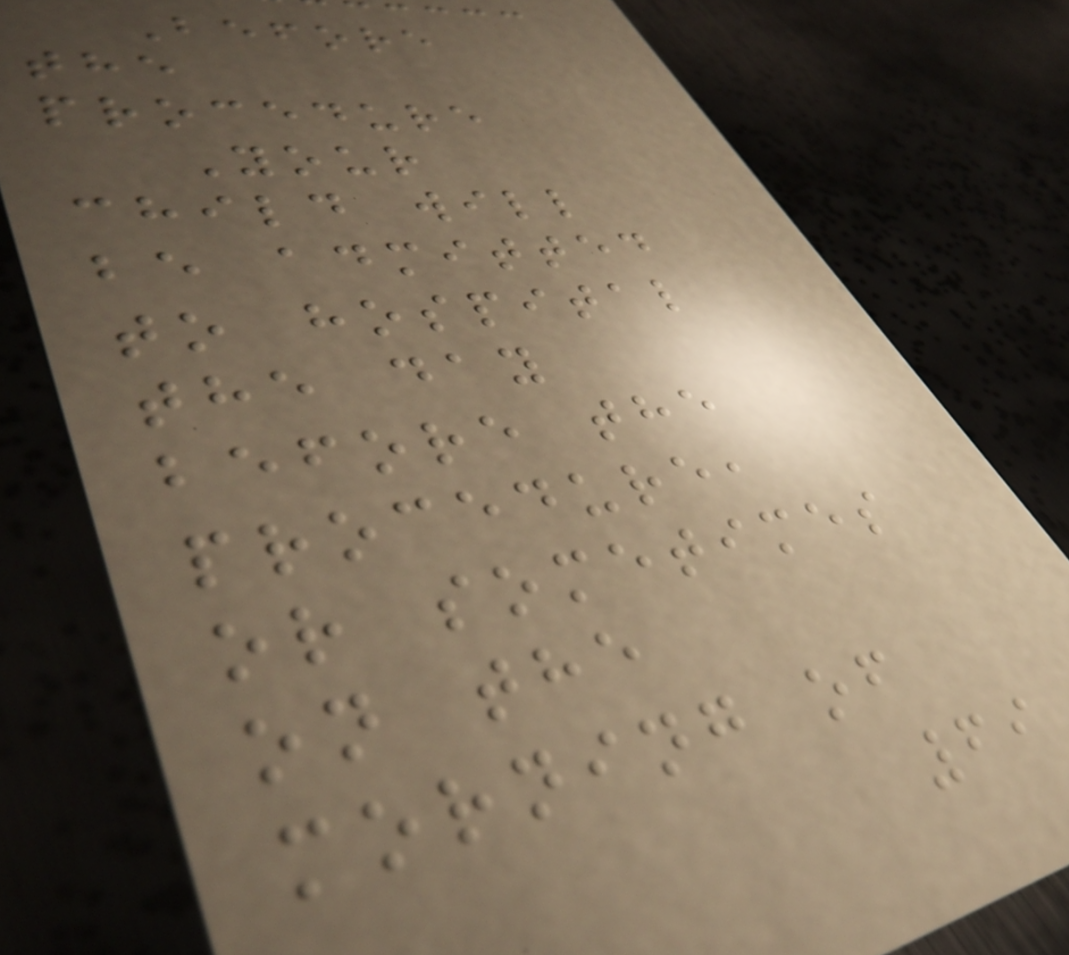Before
the
procedure
Your
child will
be admitted
to hospital
the day
before the
procedure,
or sometimes
on the
morning of
69
